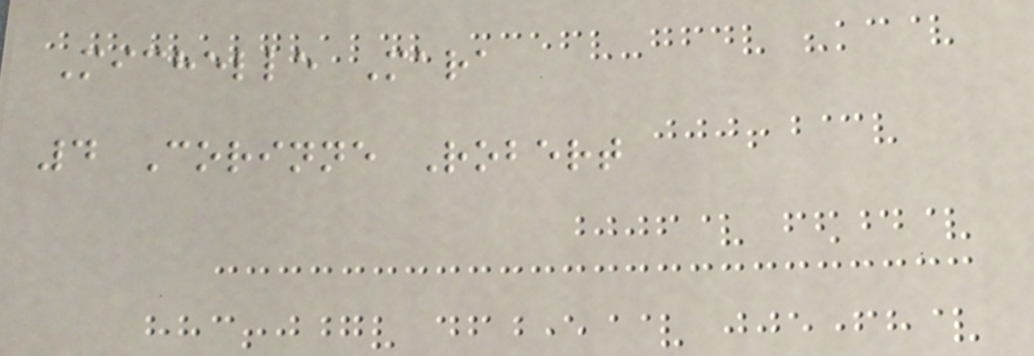Michelle Mara
4 Corinne Robert
